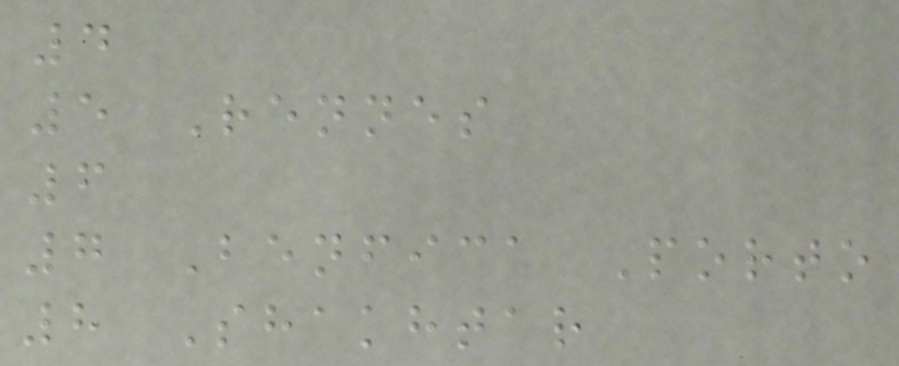4
5 Rennes
6
7 Benfica Porto
8 Shakhtar
